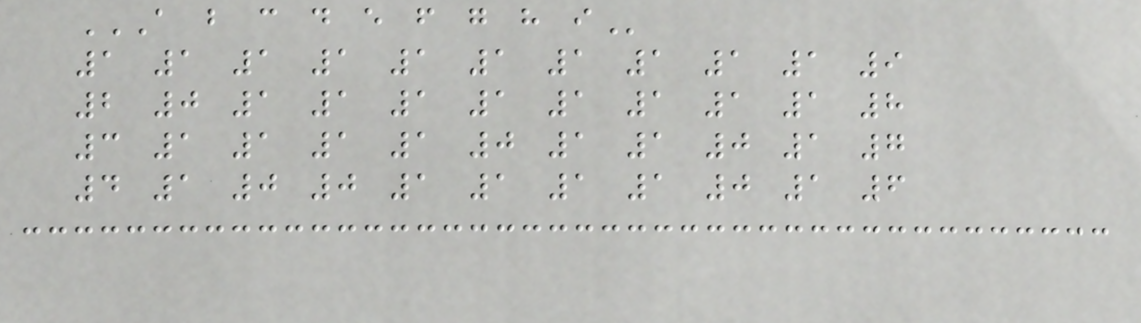A B C D E F G H I
1 1 1 1 1 1 1 1 1 1 9
2 0 1 1 1 1 1 1 1 1 8
3 1 1 1 1 0 1 1 0 1 7
4 1 0 0 1 1 1 1 0 1 6
